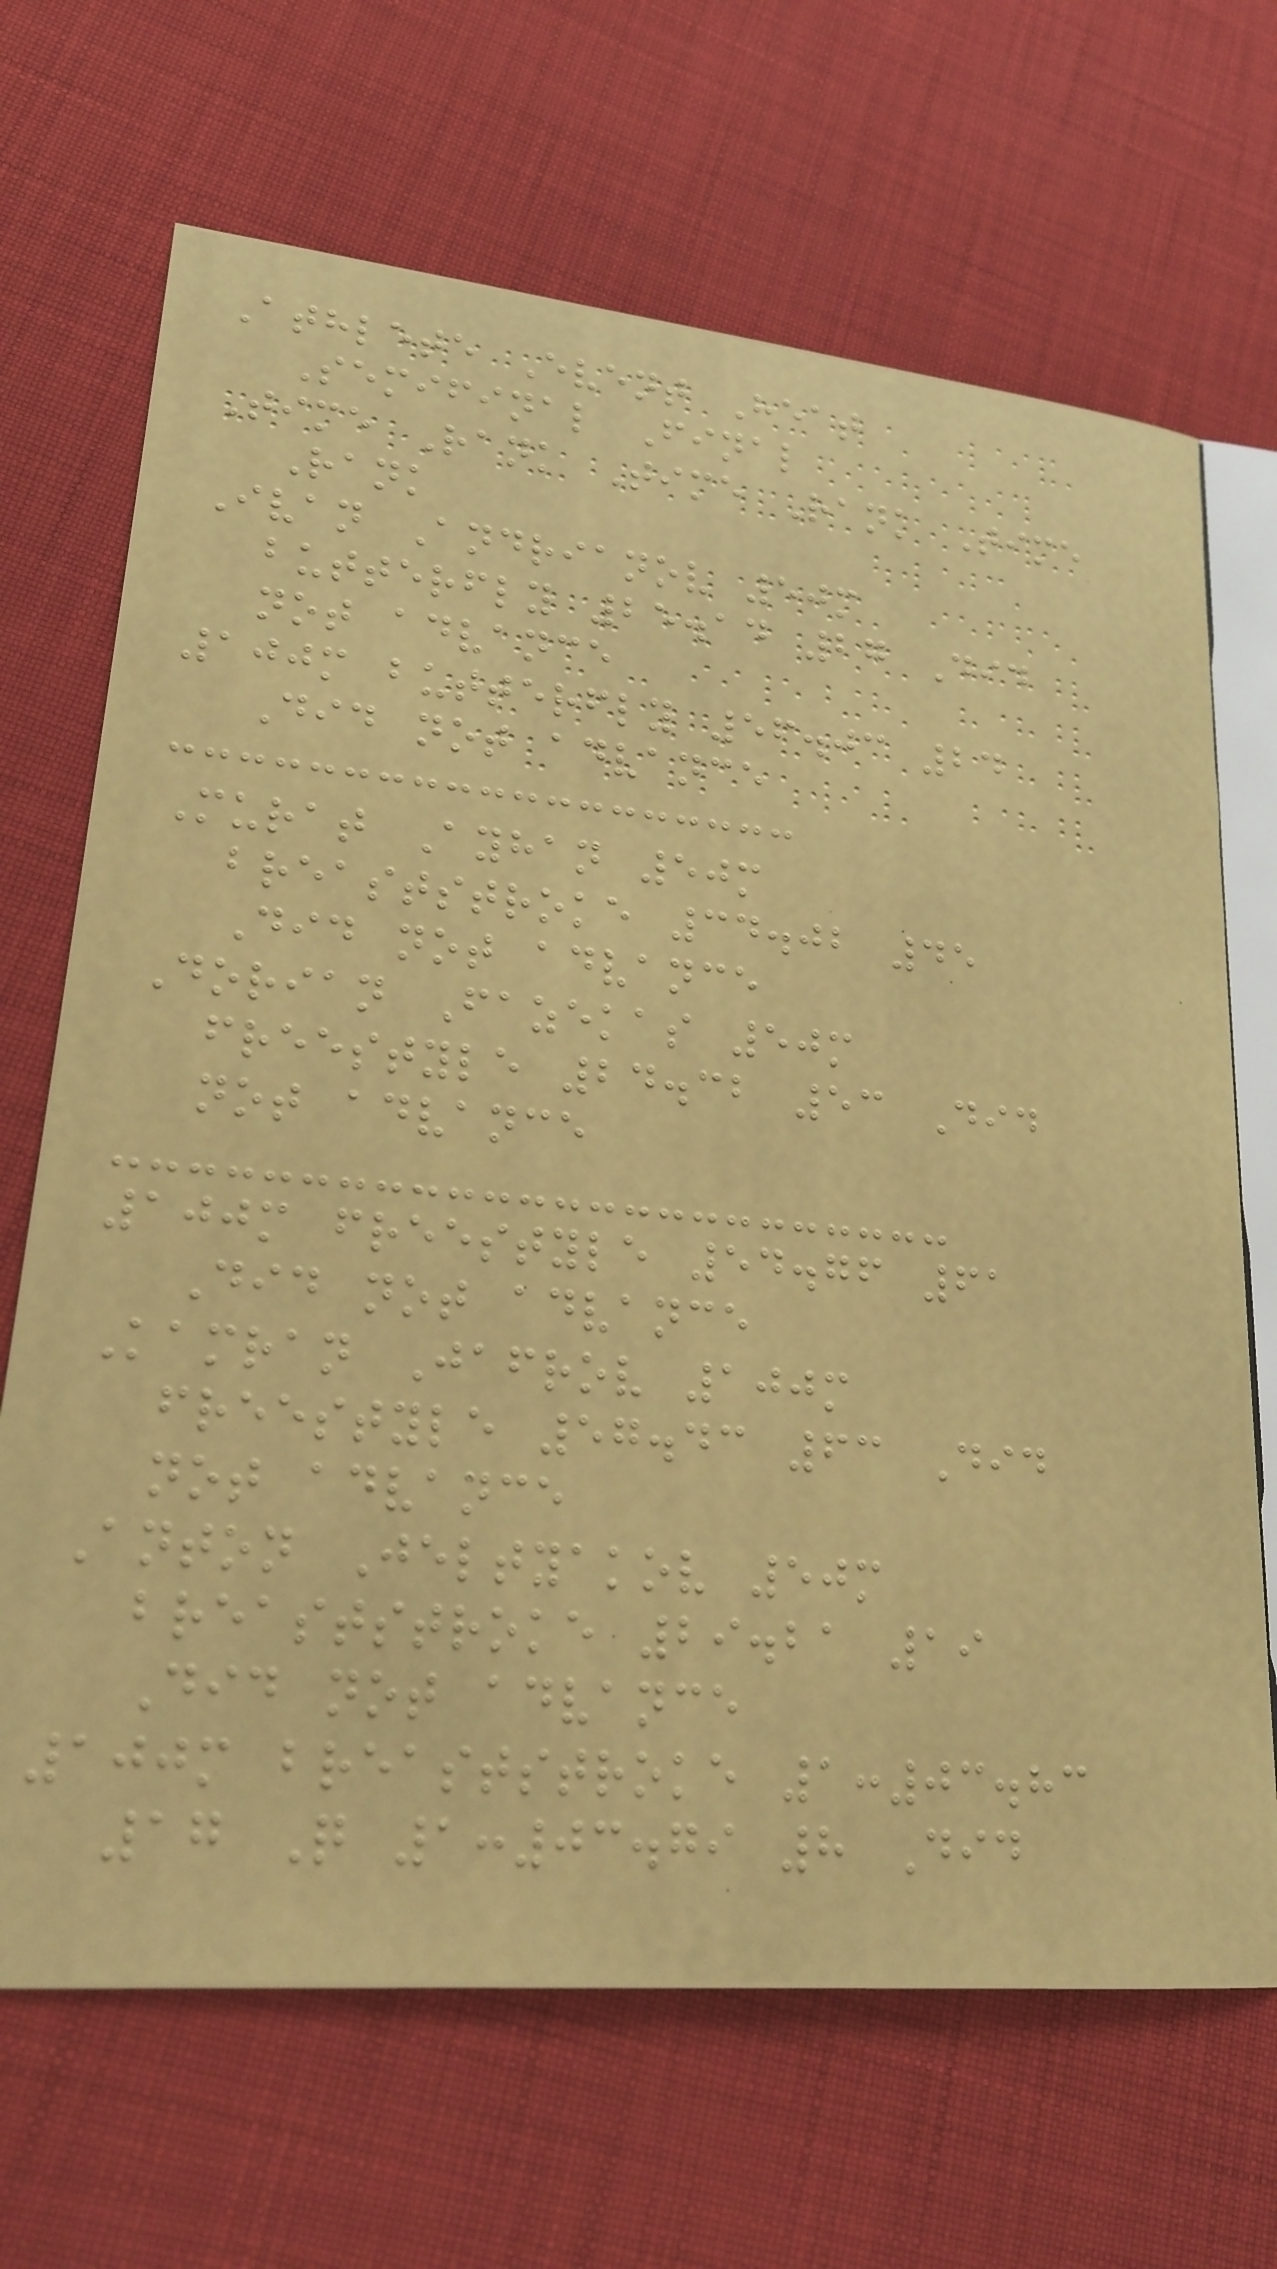Athlete Event Heat
Semifinal Final
Time Rank Time Rank Time
Rank
Ivan Andrianov 50m
butterfly 25.14 27 Did
not advance
100m butterfly 56.03 24
Did not advance
Murat Ayhan 50m
breaststroke 34.02 45
Did not advance
Dorian Fazekas 50m
freestyle 24.32 53 Did
not advance
100m freestyle 54.76 61
Did not advance
Kamran Jafrov 100m
freestyle 57.43 63 Did
not advance
Anton Jeltyakov 50m
breaststroke 29.21 19
Did not advance
100m breaststroke 1:03.83
17 Q 1:03.79 8 Did
